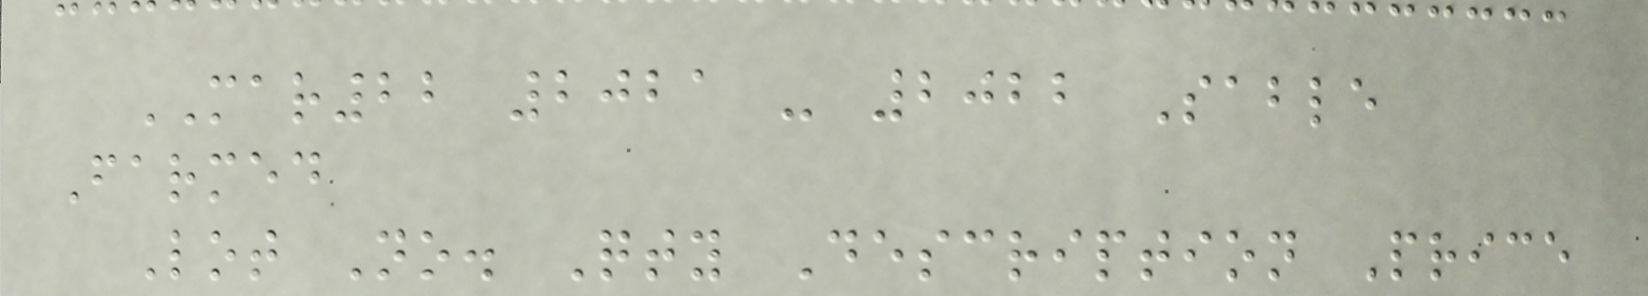MAR22 2021 - 2022 Sable
Farmed
Lot No. Qty Description Price
